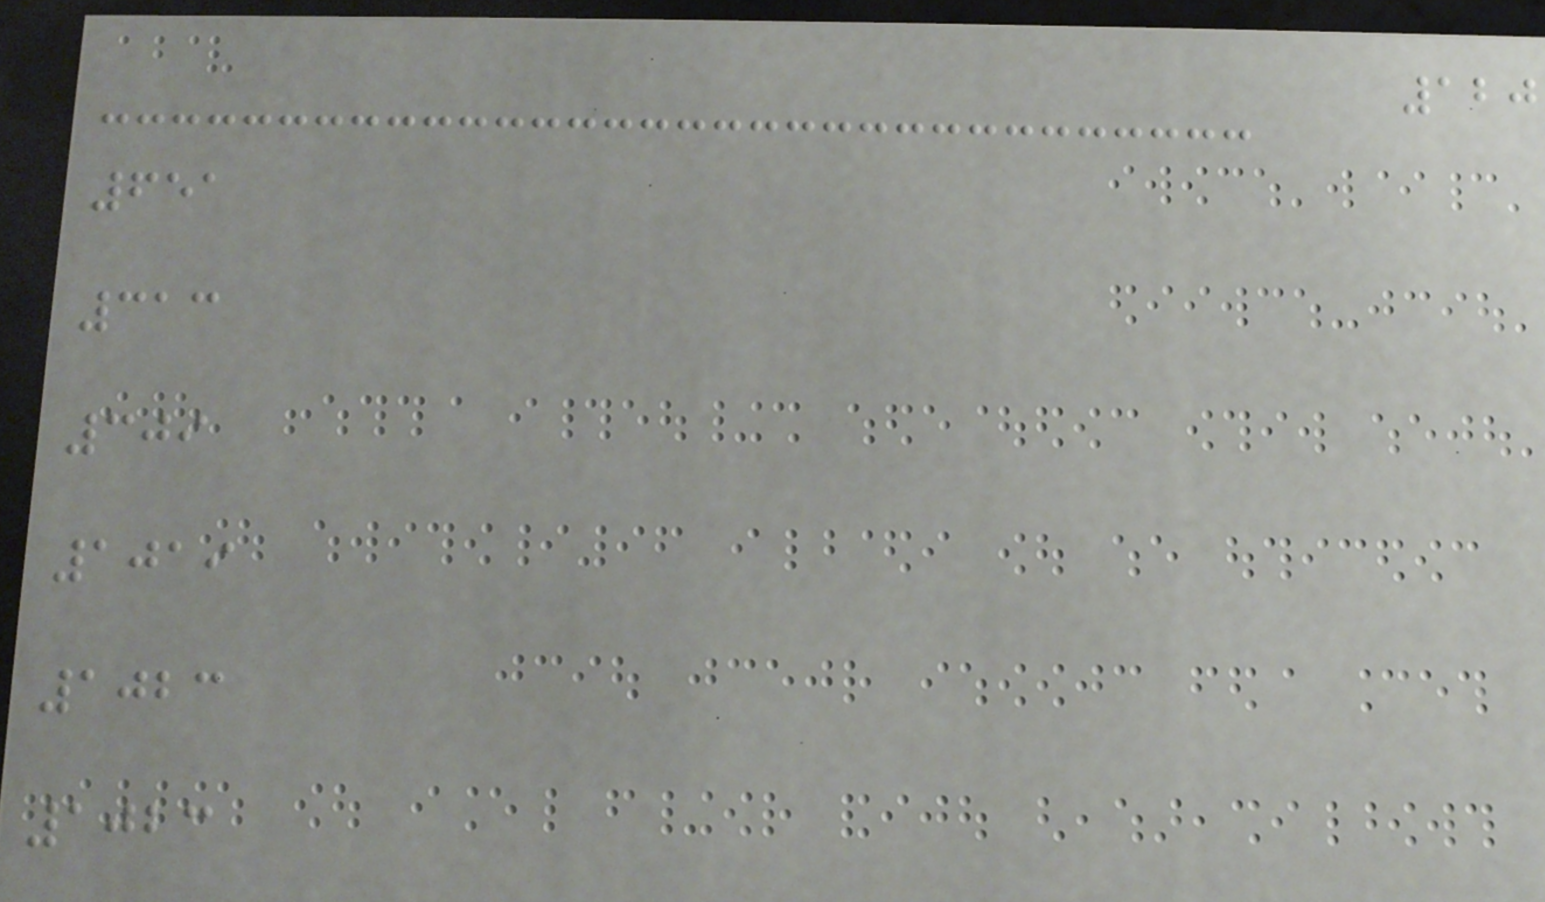120
651
313
309
1019
1023
1023
